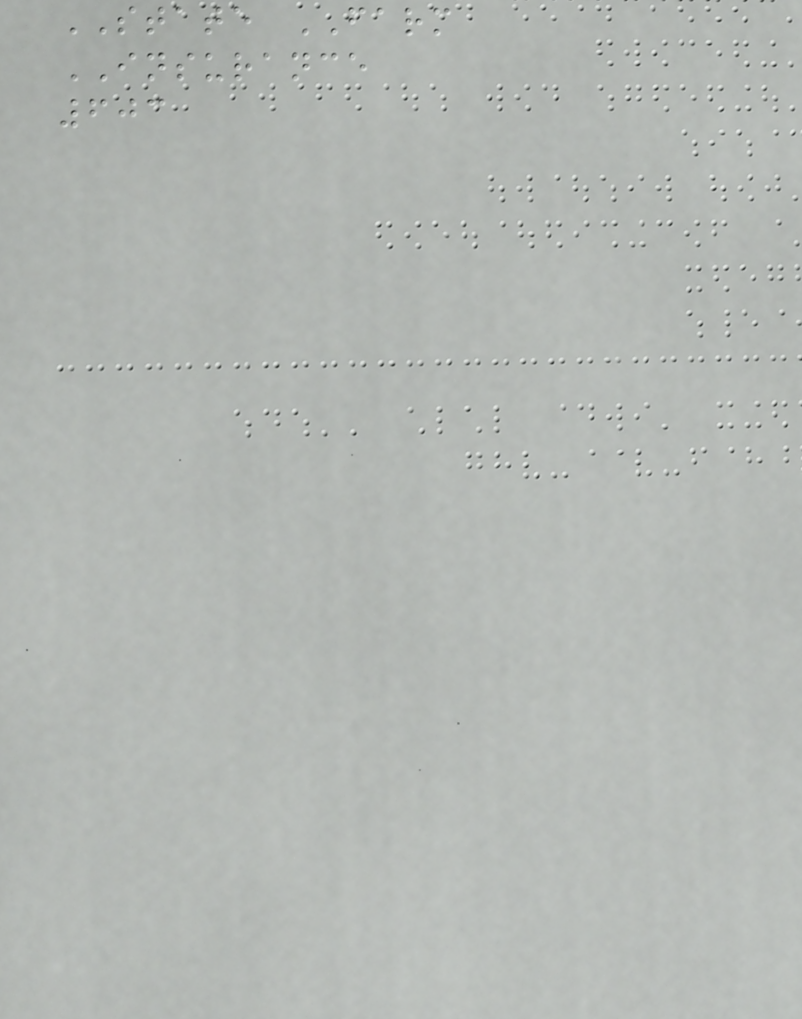STATE FARM
INSURANCE
603
